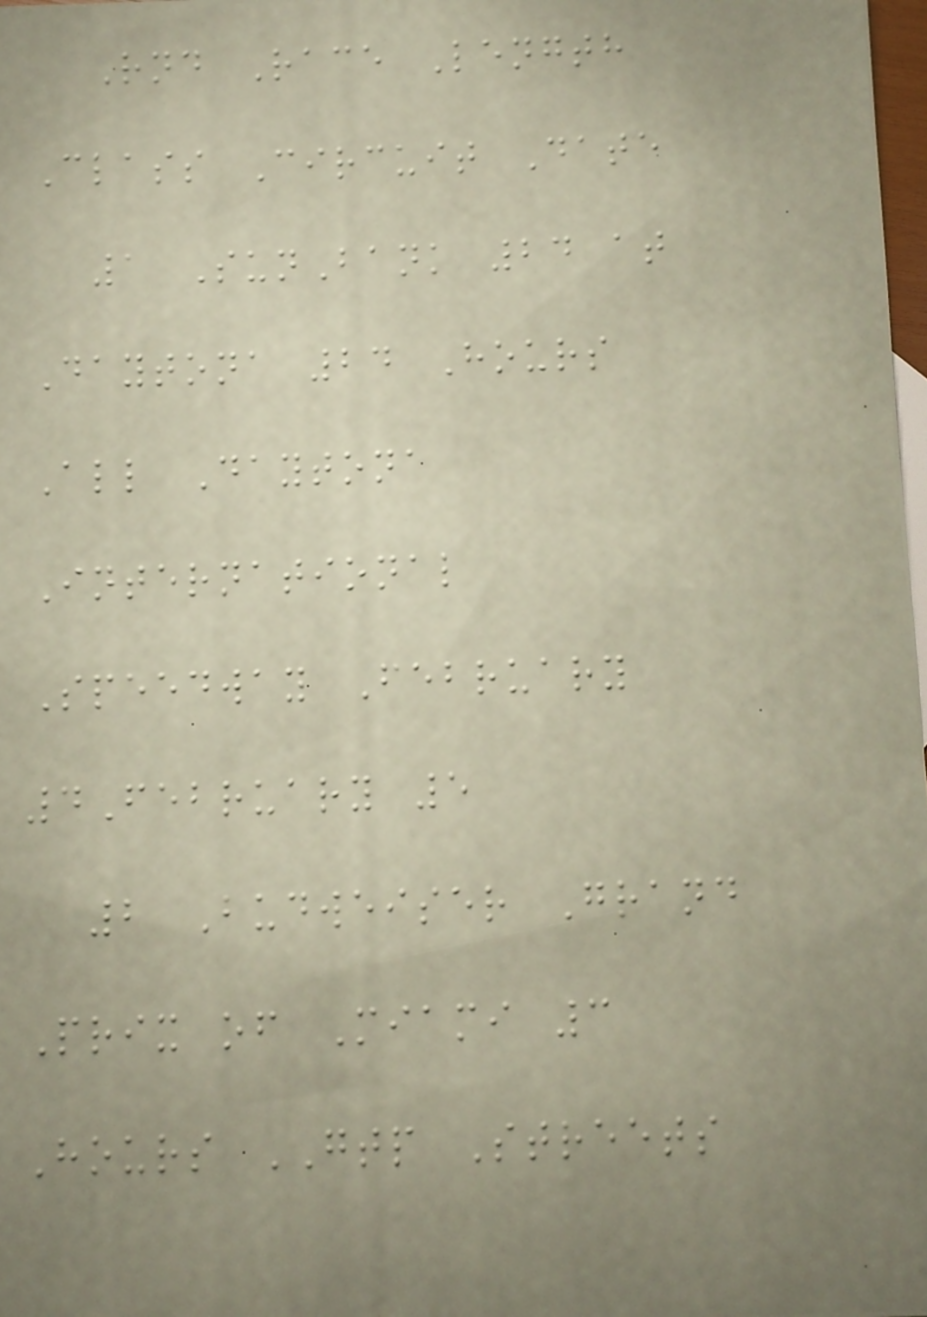Rnd Race Length
Class Circuit Date
1 SunBank 24 at
Daytona 24 Hours
All Daytona
International
Speedway February
4February 5
2 Budweiser Grand
Prix of Miami 3
Hours GTP Streets
